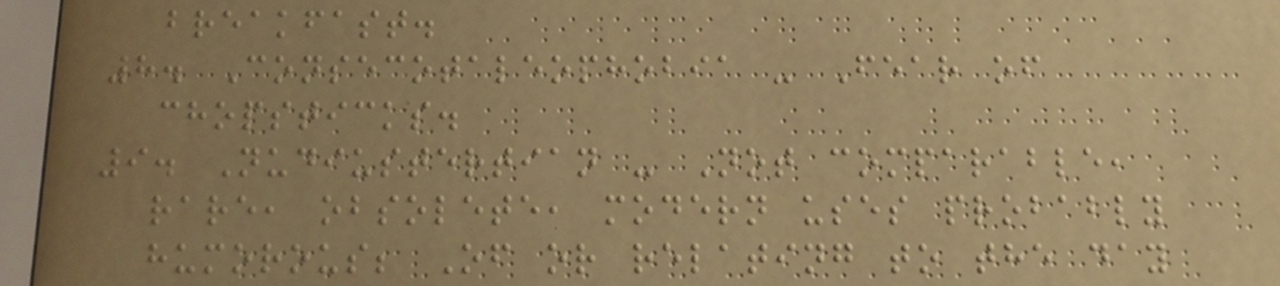breakfast.
8. Consecotaleophobia - Fear of
chopsticks.
9. Nudiustertian - Not comparable,
rare, obsolete, modern uses probably
humorous; Of or relating to the day
